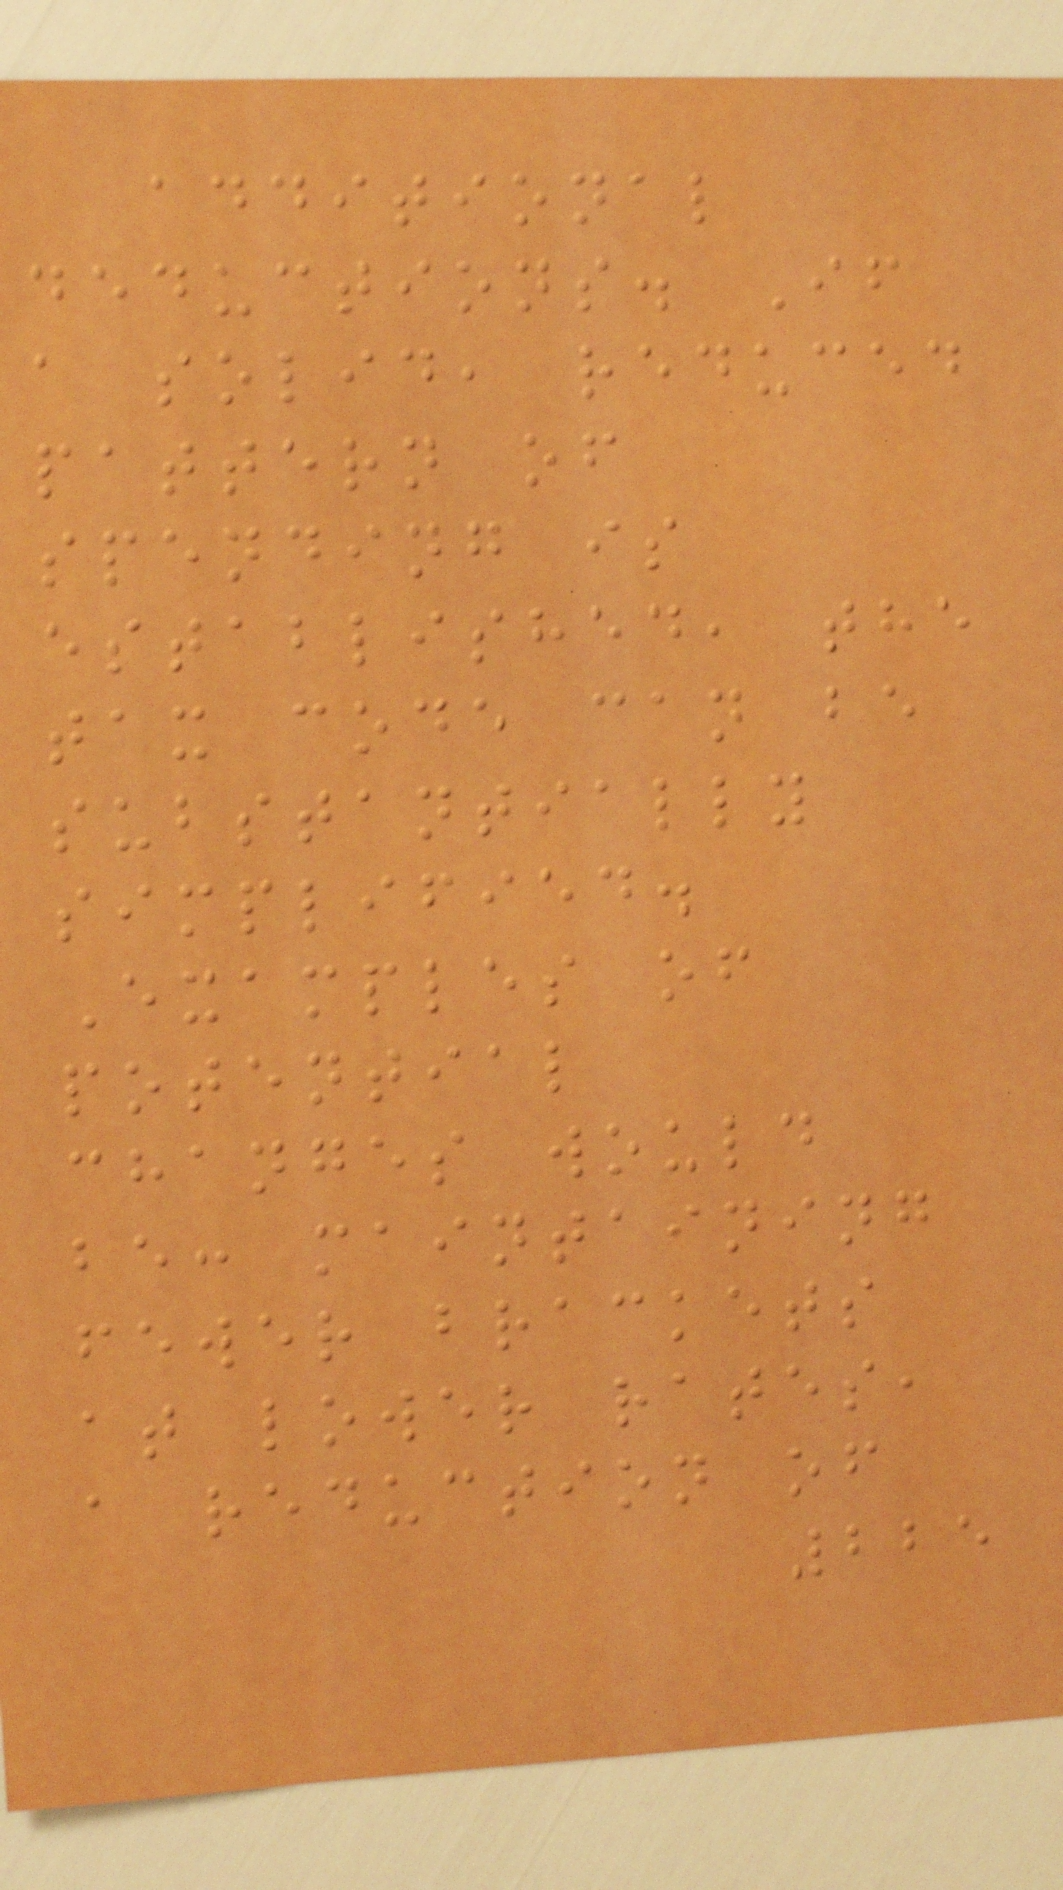additional
deductions. If
a solid, reduced
pattern of
spending is
established, the
tax code can be
substantially
simplified.
Examples of
potential
changes would
be: maintaining
fewer brackets
at lower rates,
a reduction of
225
